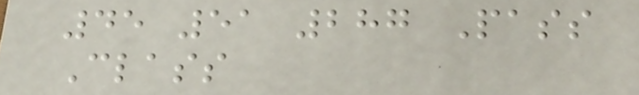45 51 287 Pass
Class
